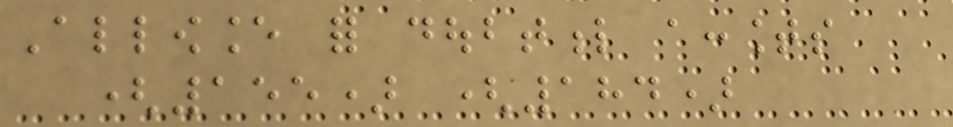Allowance for doubtful accounts
(155) (184)
